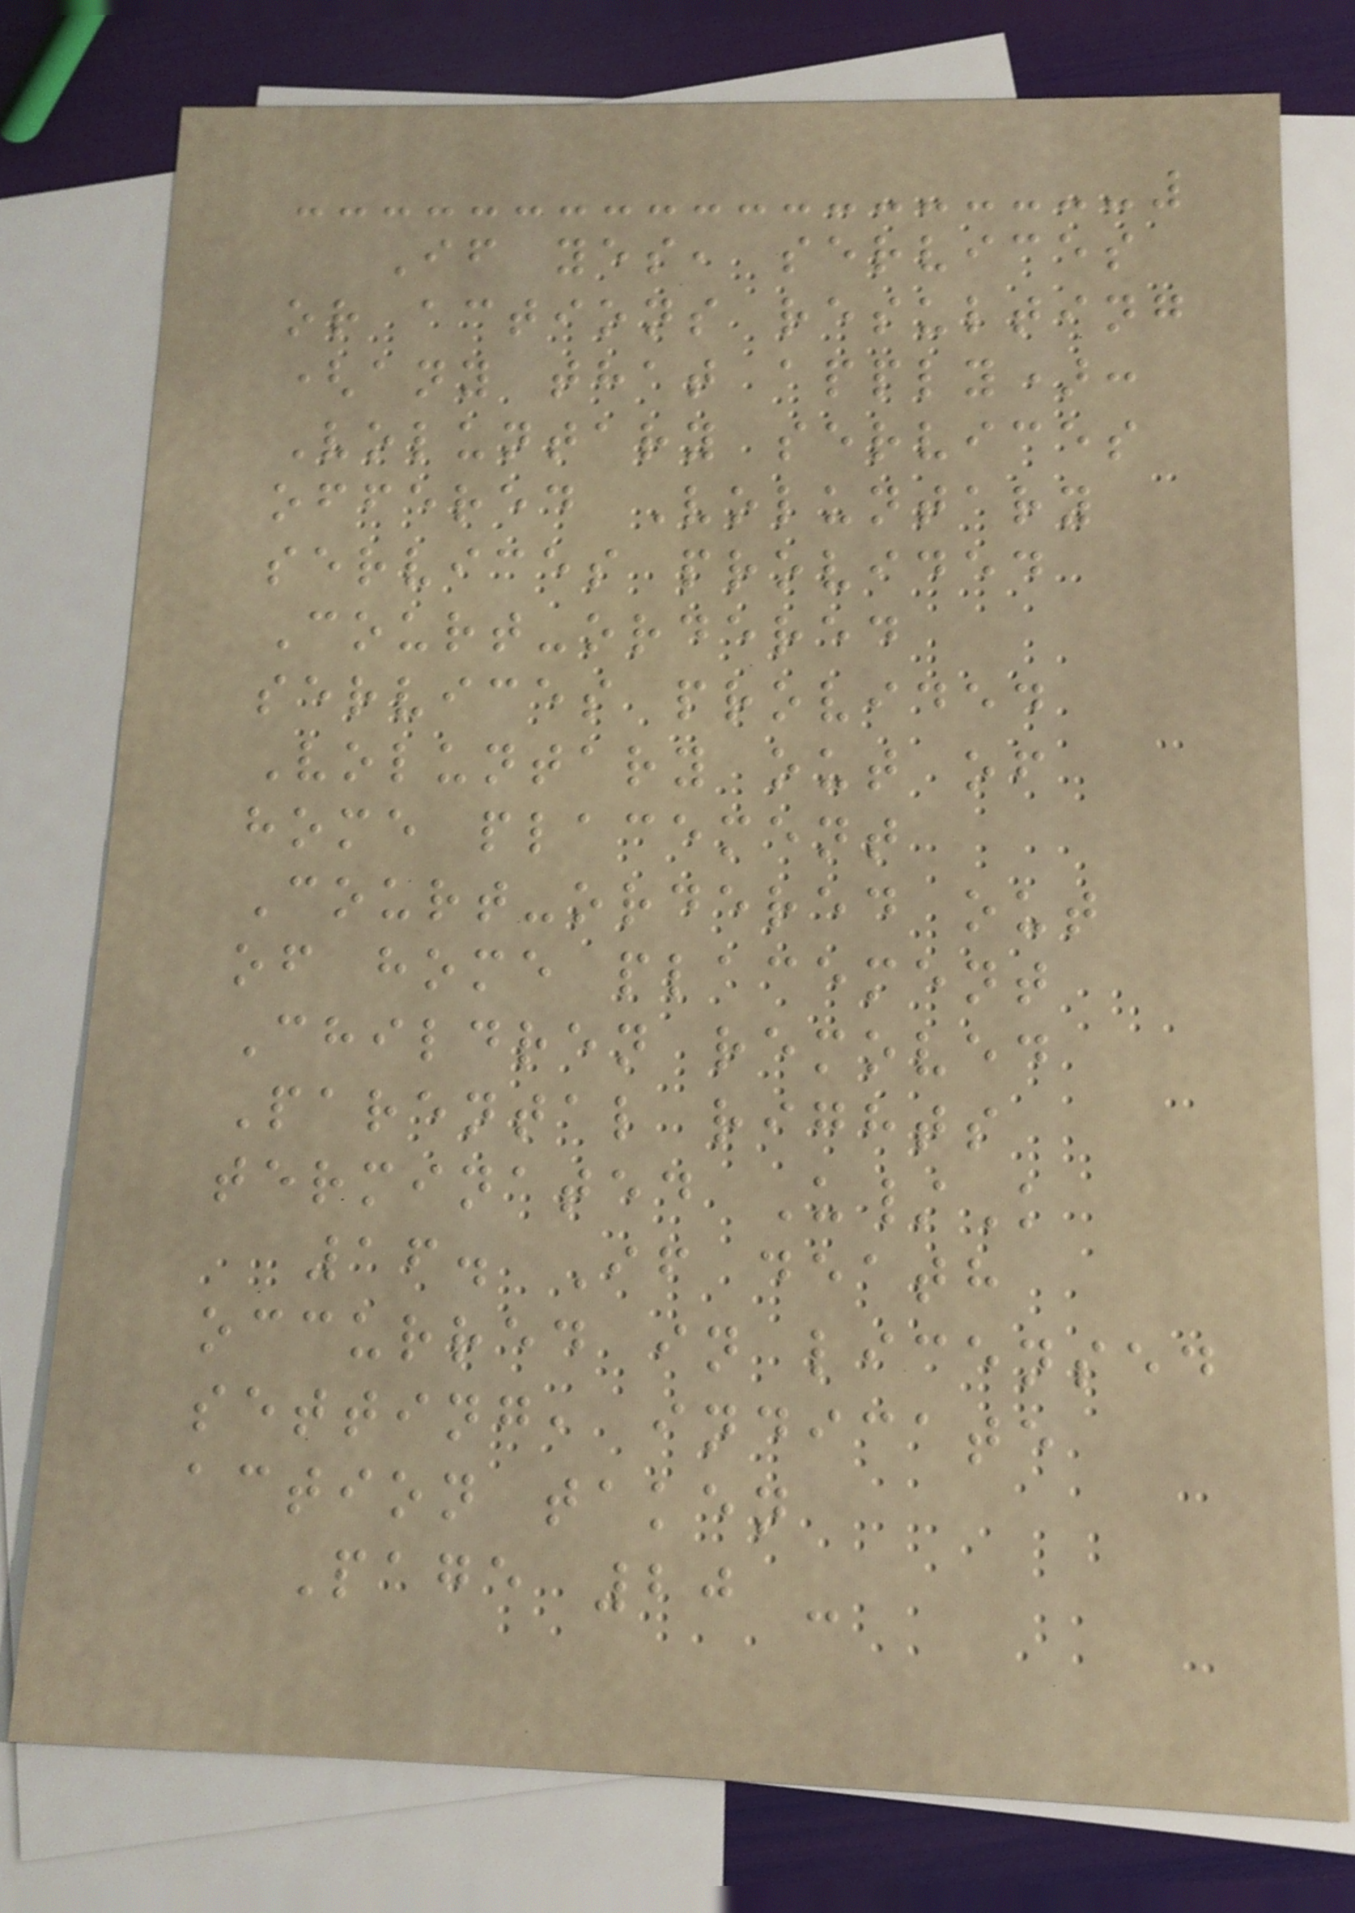If yes, services
or actions resulting
(any that apply):
Voluntary services
offered Voluntary
services provided
Court-ordered
services provided
Voluntary out of
home placement
Court-ordered out
of home placement
Children removed
Parental rights
terminated U/K
16. If death
occurred in licensed
setting, indicate
action taken
Page 20 -
